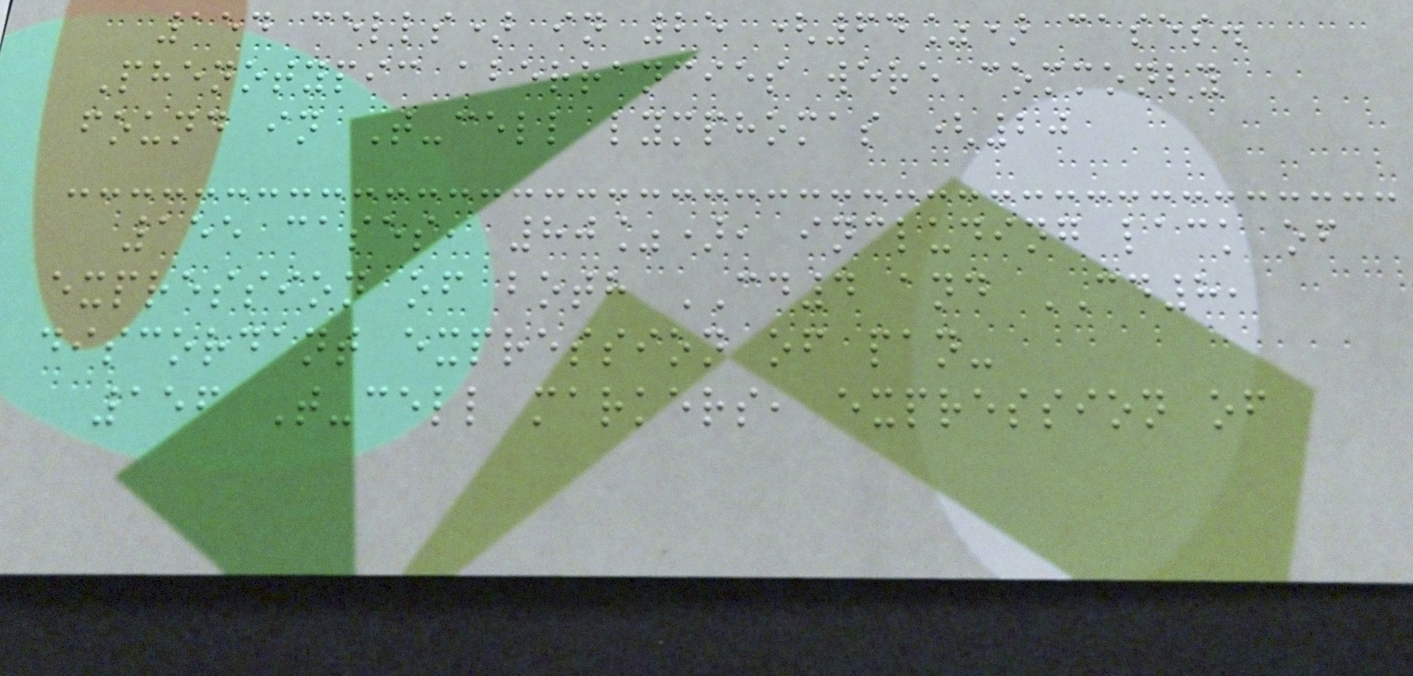154 cells) in 25 (64%) cases.
Phenotypic aberrancies were commonly
found in T-cell lymphomas (20
155 cases, 80%), including lack of
expression of both CD4 and CD8,
discordant expression of pan-
156 T-cell markers, expression of
